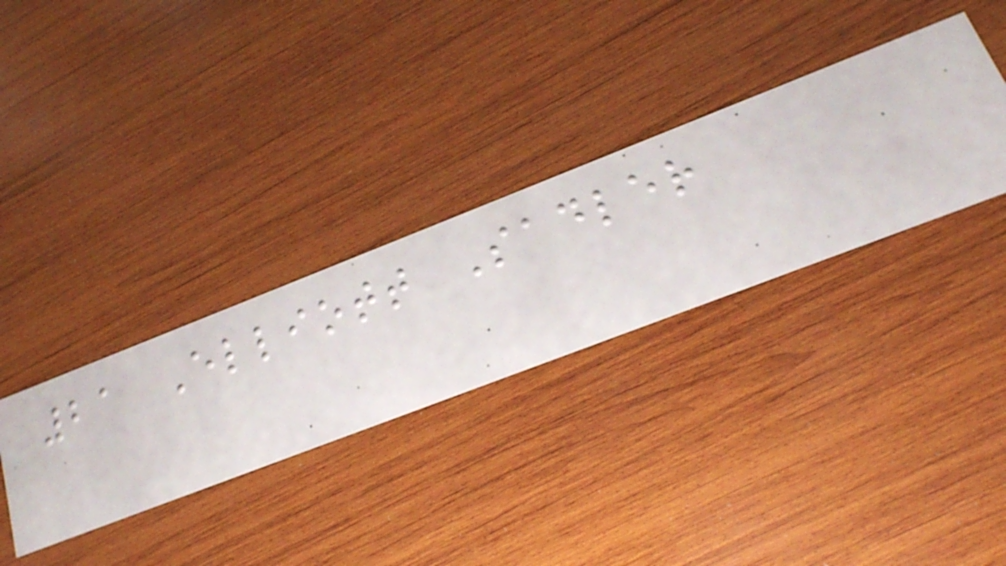21 Elliott Sadler
